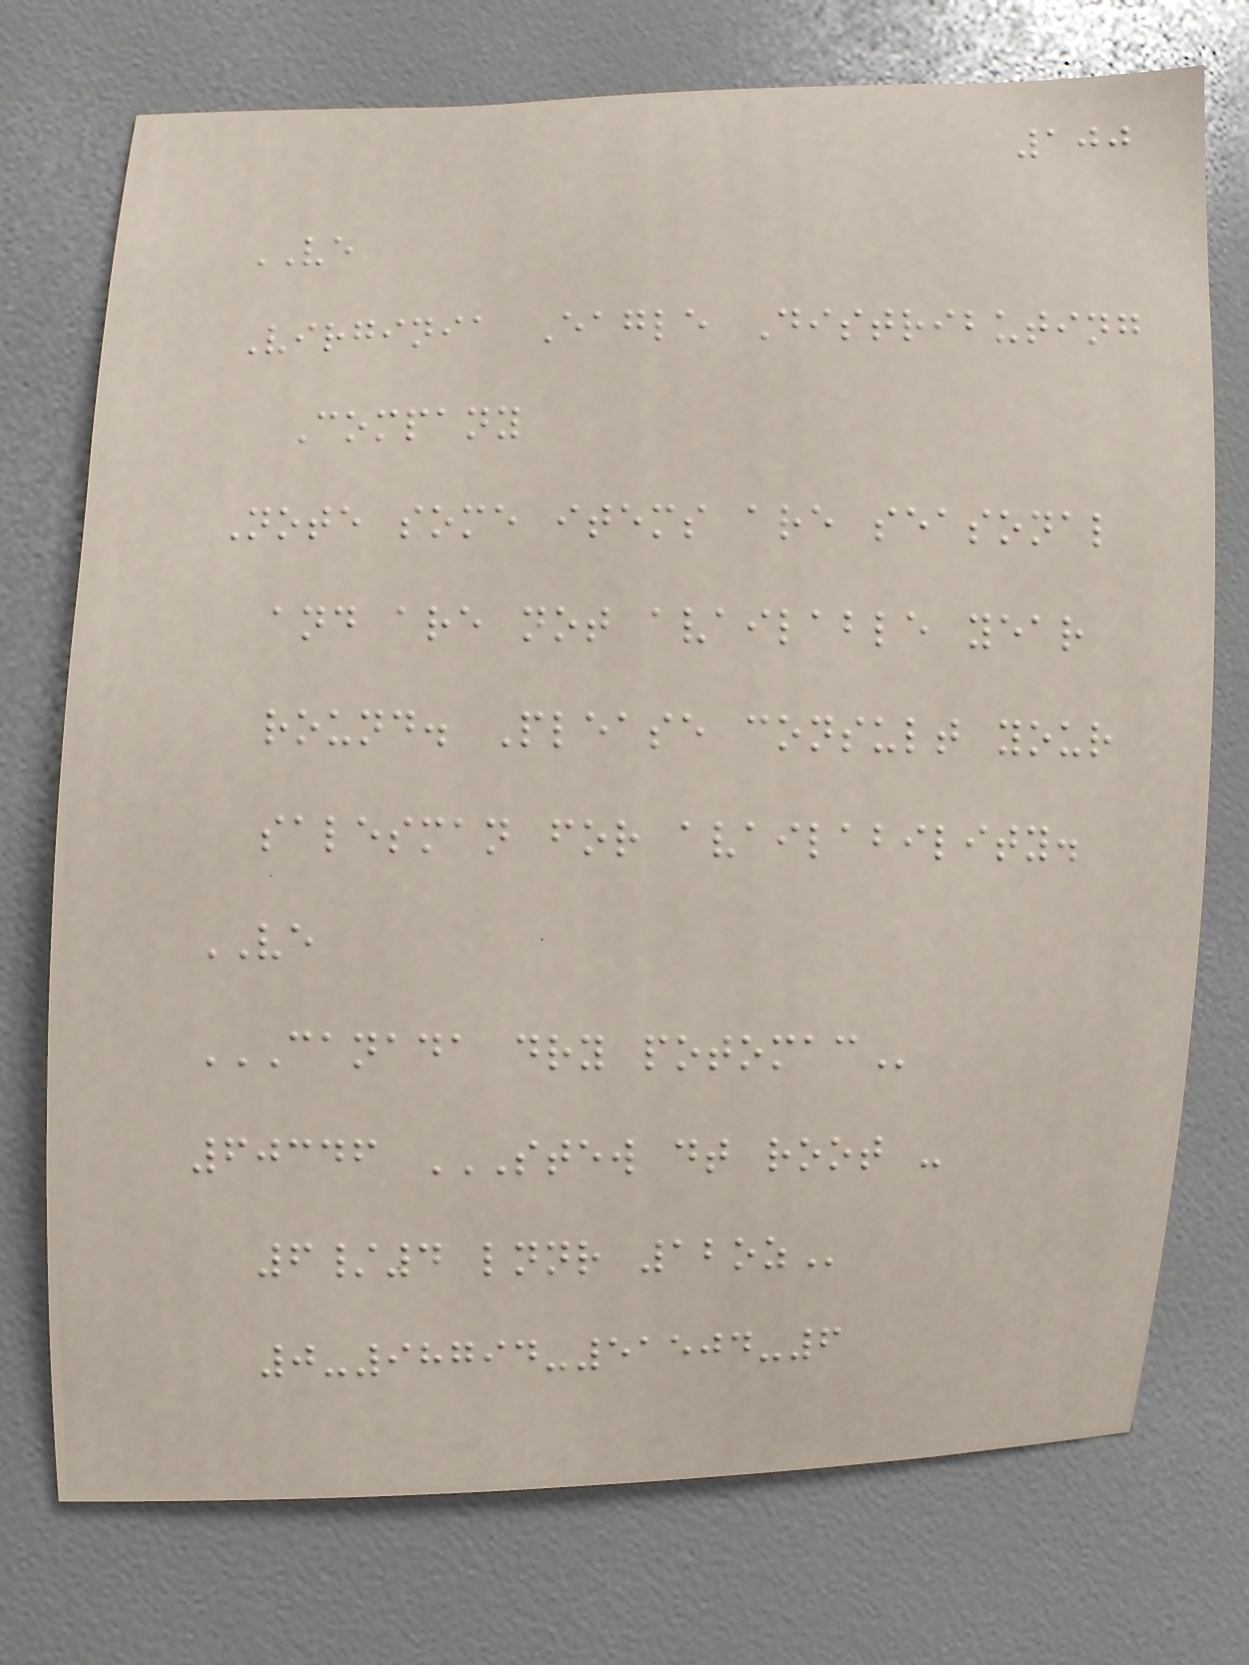100
VE
Virginia Eagle Distributing
Company
Note some items are seasonal
and are not available year
round. Please consult your
salesman for availability.
VE
CANADA DRY POTOMAC
60346 STEW DT ROOT -
6/4 LNNR 12OZ
0-98794-51504-6
